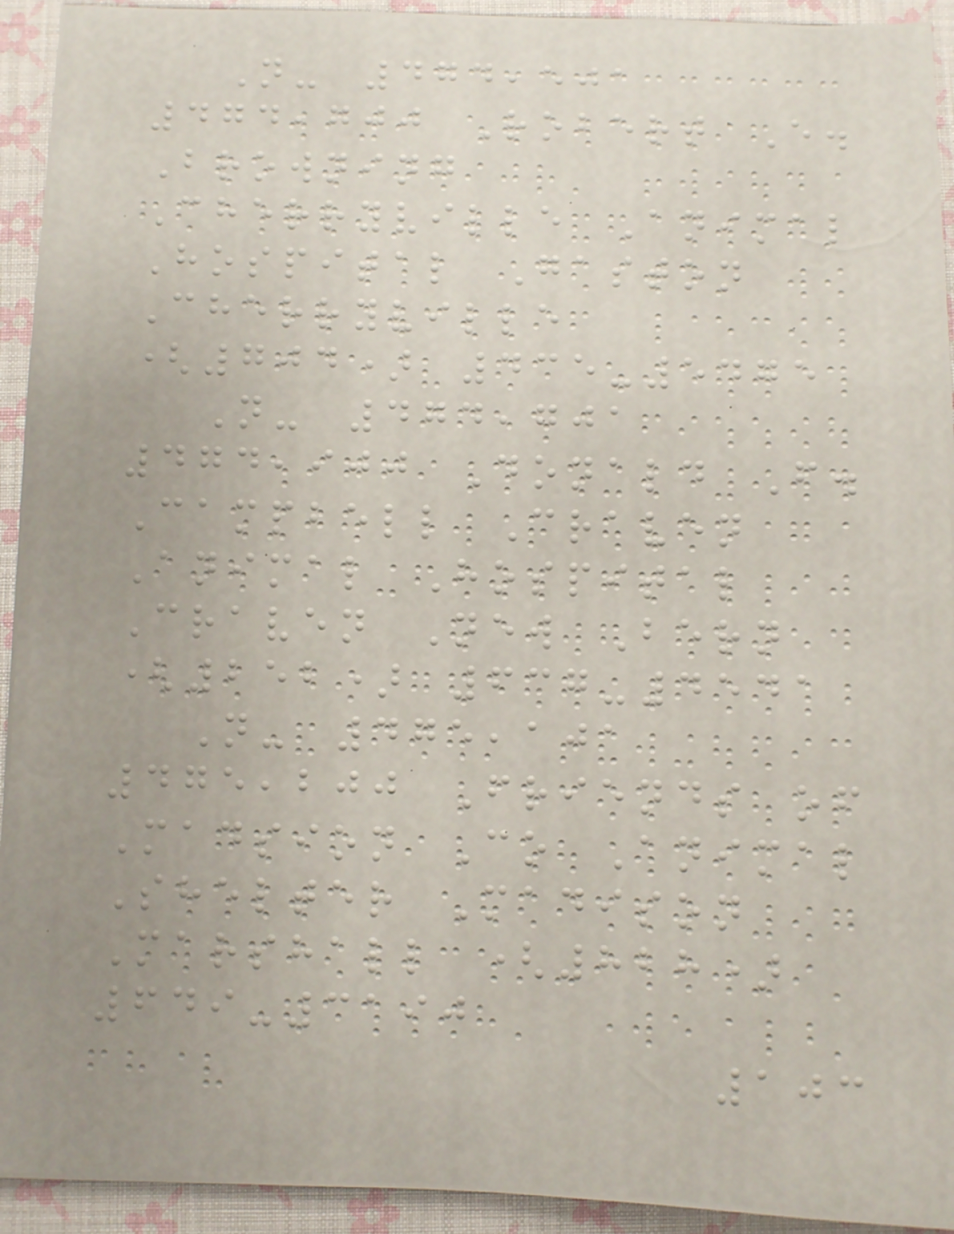N- 474,501
474,700 Robert E.
Browning
Cherryville Animal
Hospital Gaston
Cherryville
(704) 435-5475
N- 474,701
474,900 Donald F.
Campbell Craven
Animal Hospital
Craven New Bern
(252) 637-4541
N- 475,101
475,200 Friends of
Madsion Co Animal
Shelter Madison
Marshall (828)
649-3190
103
